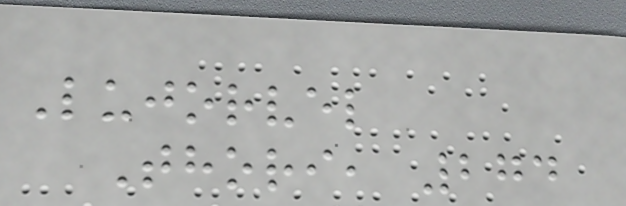Lujorvel
Thori, 274
